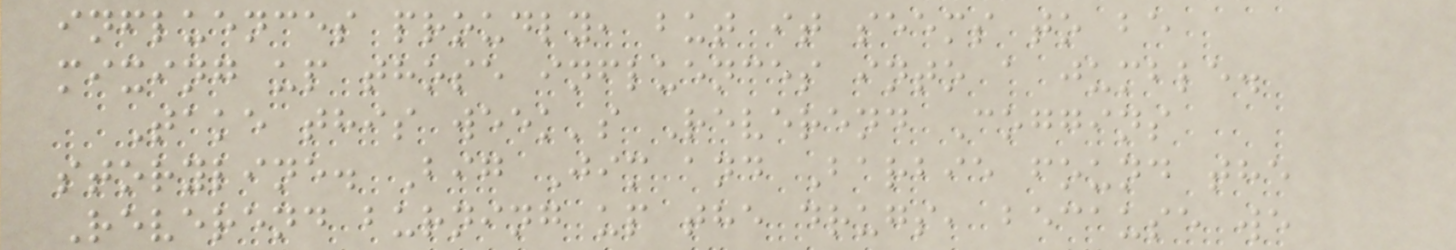influences proudly, but it seems to be
mixing up those influences into a jumble.
Take this week's Reverend Coggins
storyline. Big Jim and Barbie found the
Reverend burning up the drugs, because we
